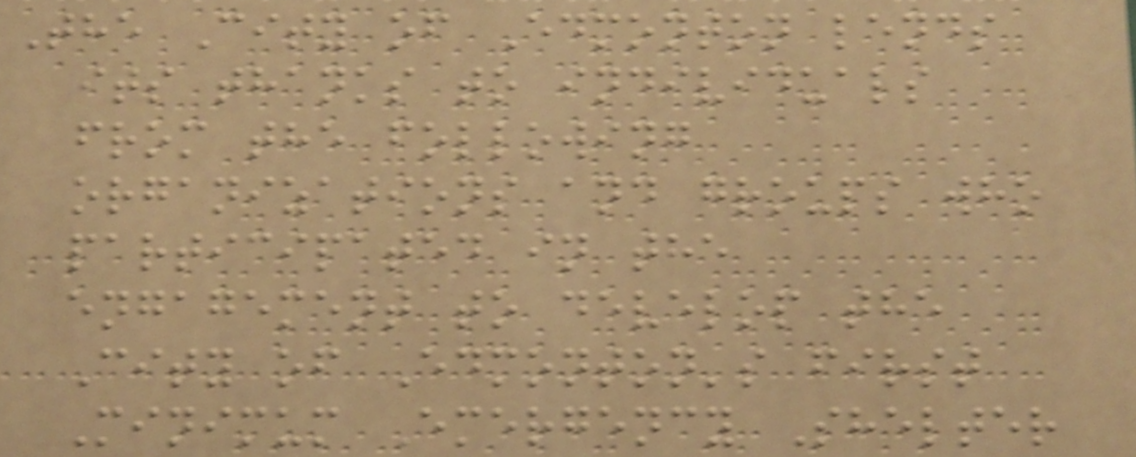The City of Edmonton lends
its thanks to individuals
from the following
organizations and groups who
participated in the
engagement to develop the
City of Edmonton's first
Minimum Emergency Shelter
